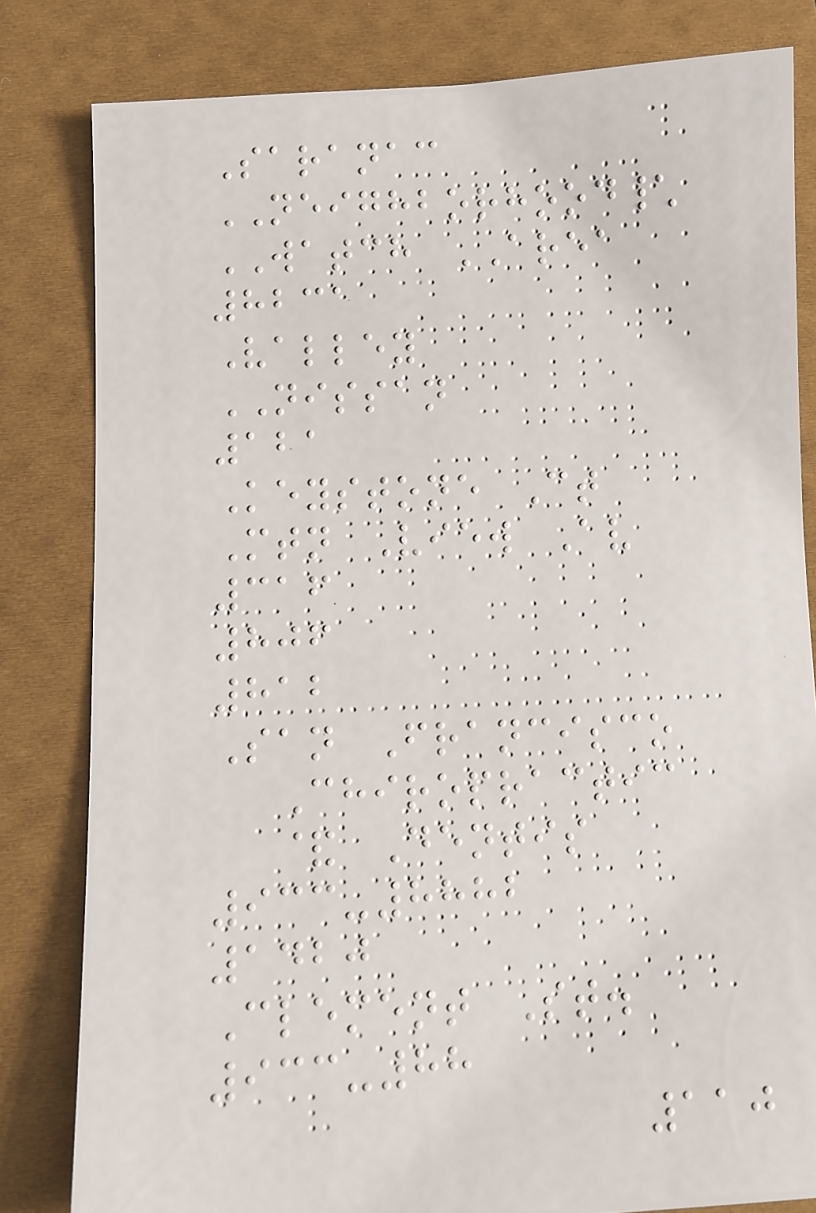Saranac
NEIGHBORHOOD\
WATCH AREA
8231
Valley
NISSAN
121
Keystone Ct
Mtn View Av
316
806
812
San Francisco
Chiropractic
& Dentis
933-8882
1420
Clement St.
933-88
110
